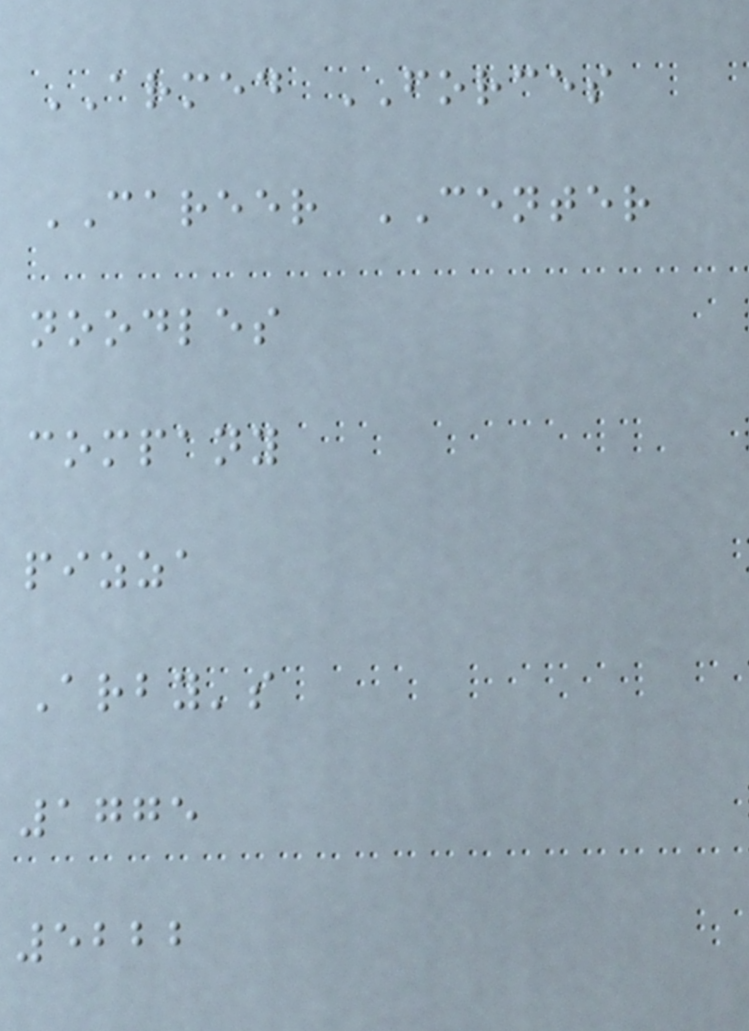ARMED FORCES
CAREER CENTER
noodles
company
pizza
Arby's
1775
5222
